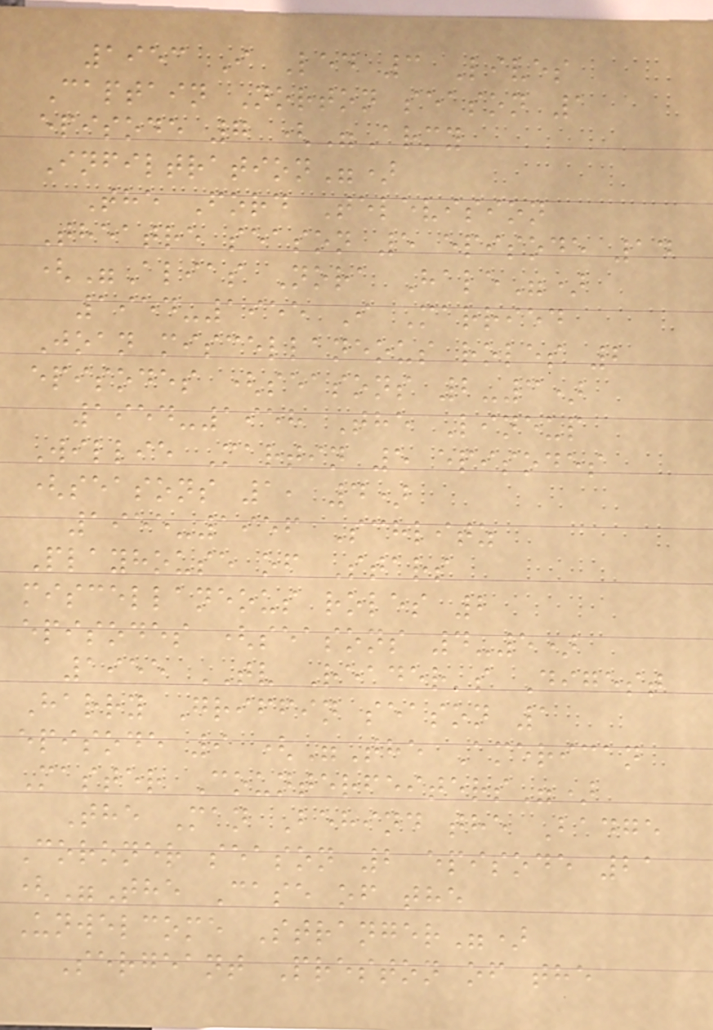1953 I Led 3 Lives
Captain Norton season 1
episode 7 ("Army
Infiltration")
The Ford Television
Theatre season 5 episode 14
("Alias Nora Hale")
1954-1955 I Married
Joan miscellaneous roles 2
episodes (seasons 2-3)
1954-1958 The Lineup
Willie Martin 5 episodes
(seasons 1, 4)
1955-1956 Schlitz
Playhouse of Stars
miscellaneous roles 2
episodes (seasons 4-5)
1955 TV Reader's Digest
Harry Griffin season 1
episode 9 ("The American
Master Counterfeiters")
The Man Behind the Badge
Coroner season 2 episode 21
("The Case of the
Unwelcome Stranger")
Sergeant Preston of the
